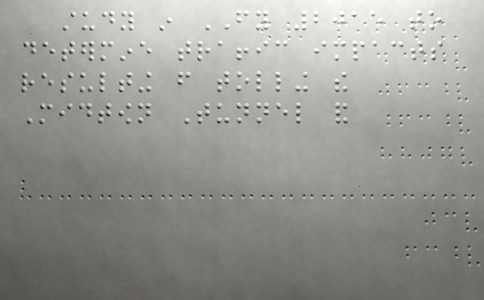study in FY 2015 to
determine traffic impacts
resulting from tolling the
Midtown Tunnel and
